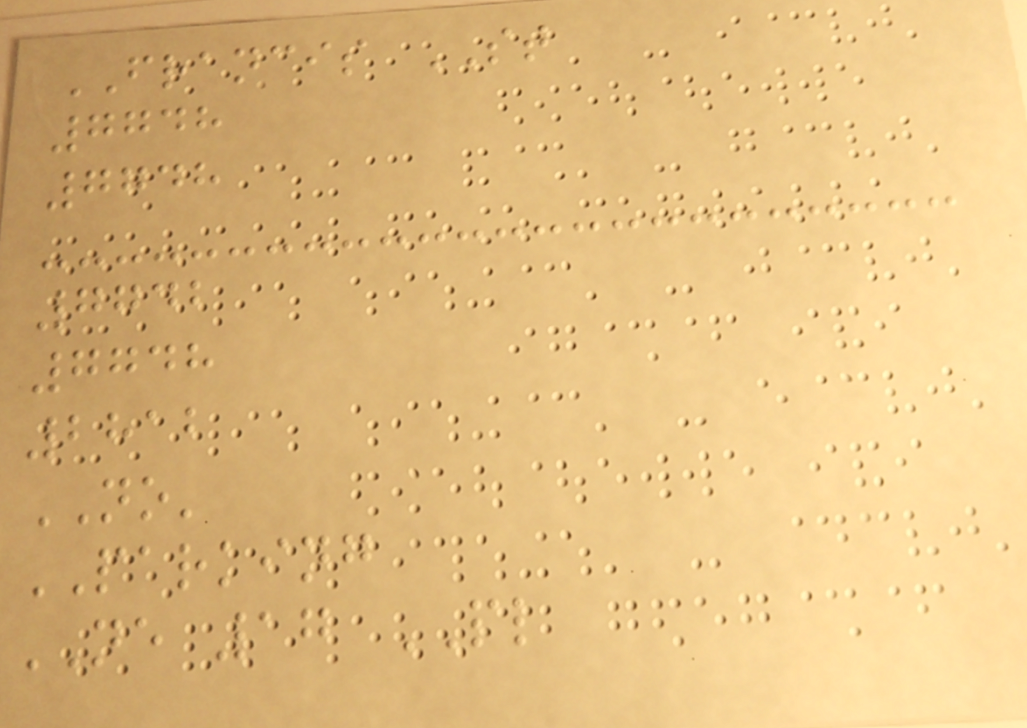FRANCIS ST
7748
7748
7742
7748
2812
NO'
PARKING
NE 17 PL
